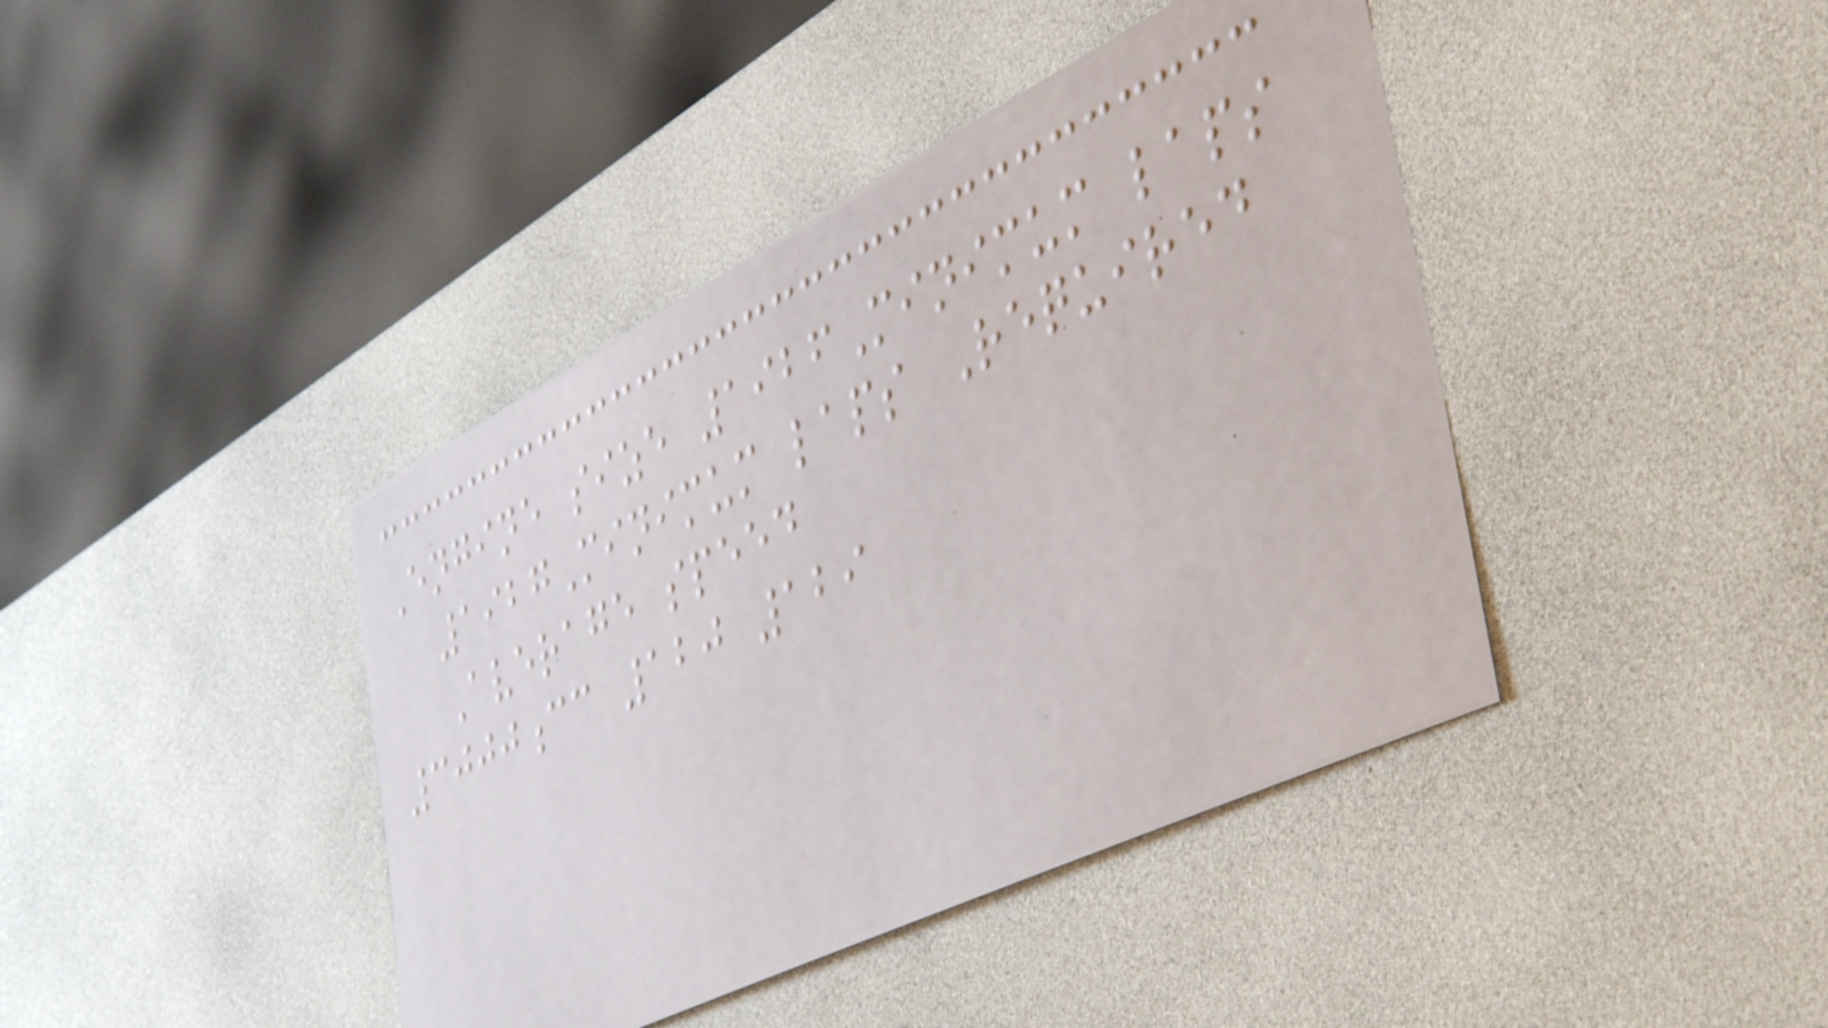Engine size 1926Minimum laps
1927Minimum laps Required
Average speed
3000cc 120 129
